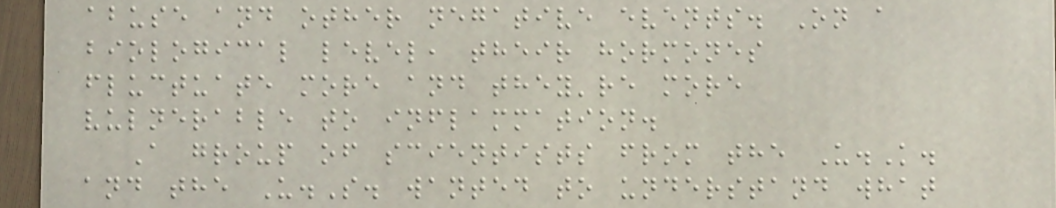abuse and other negative events. On a
biological level, their hormones
fluctuate more and they're more
vulnerable to inflammation.
A group of scientists from the U.K.
and the U.S. wanted to understand what
